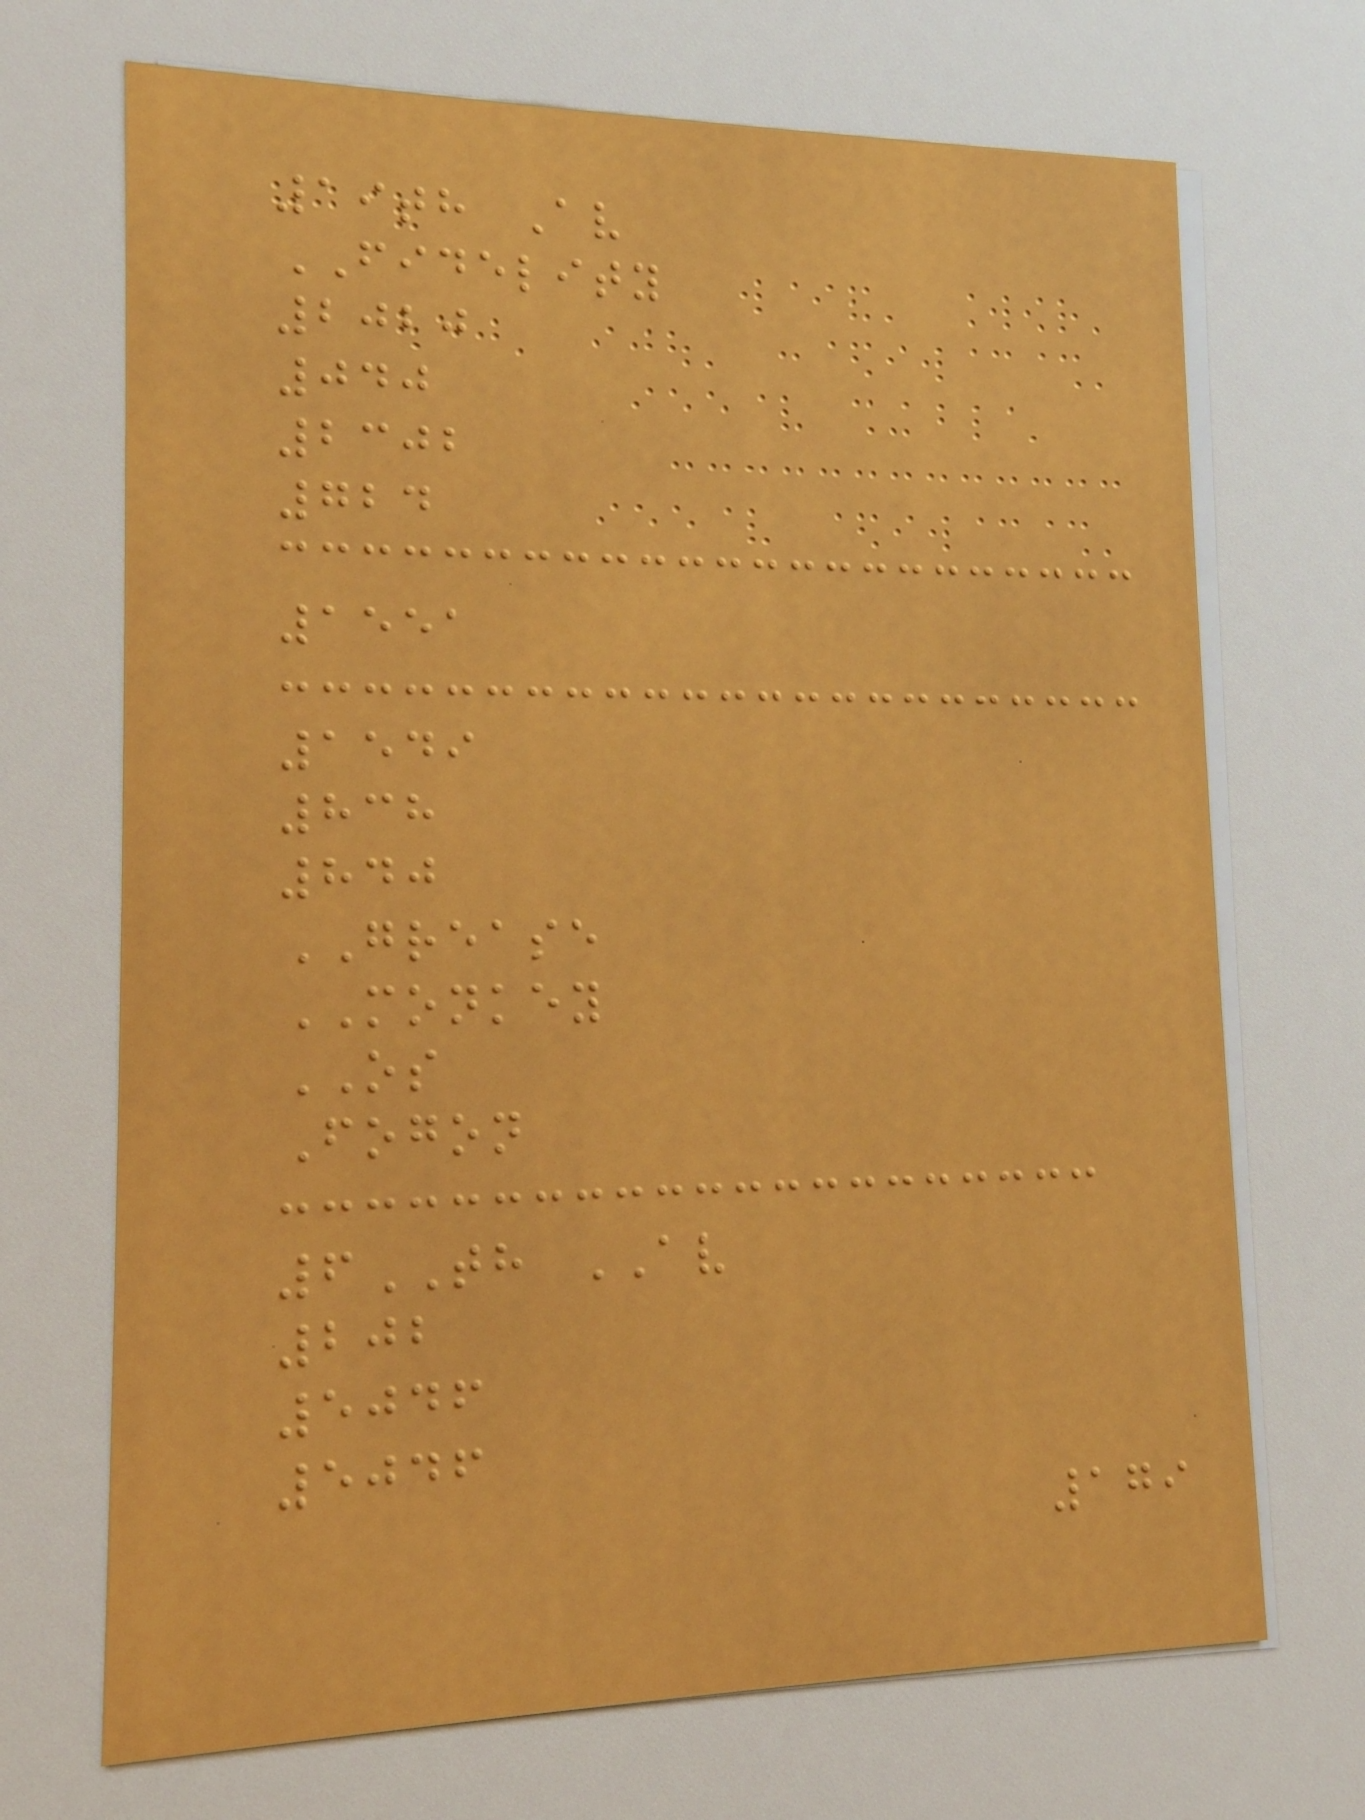19th Av
FIDELITY
2020
040
2302
724
1551
1549
838
840
GREASE
MONKEY
OS
Fogon
6TH AV
202
5046
5046
179
